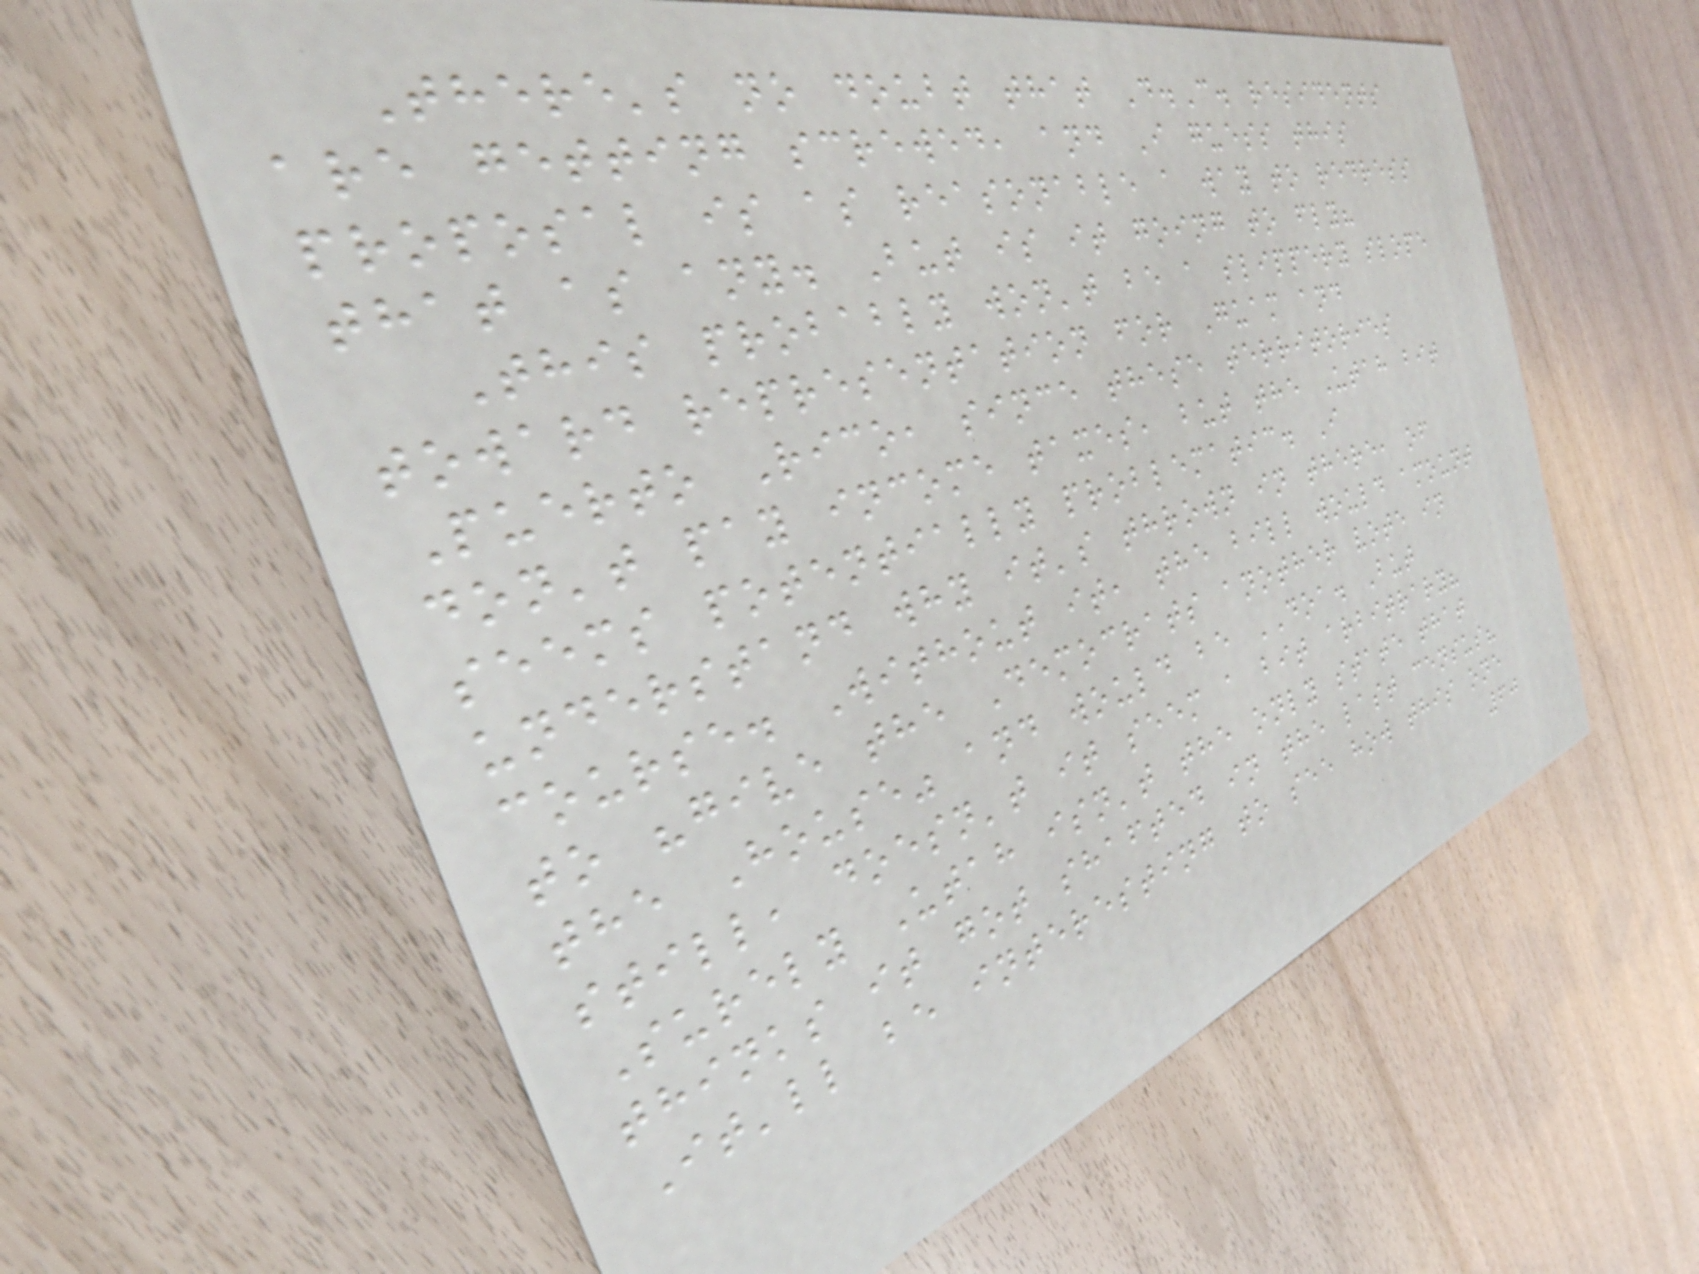There's no doubt that D.C. residents
are getting screwed, and I guess this
proposal is as reasonable a way to redress
that as any. But is it going to fly?
This probably won't be a slippery slope
toward representation for Guam and
Puerto Rico, since these territories
don't pay income taxes, but the Utah bit
seems potentially problematic. I
understand why it's thrown in there, of
course. Without it, the bill would amount
to "give the Democrats another vote in
the House" and would be DOA. But
still, doesn't it seem a bit arbitrary?
Surely Utah isn't the only state that
thinks it got shafted in the last census?
It'll be interesting to see how this one
60
